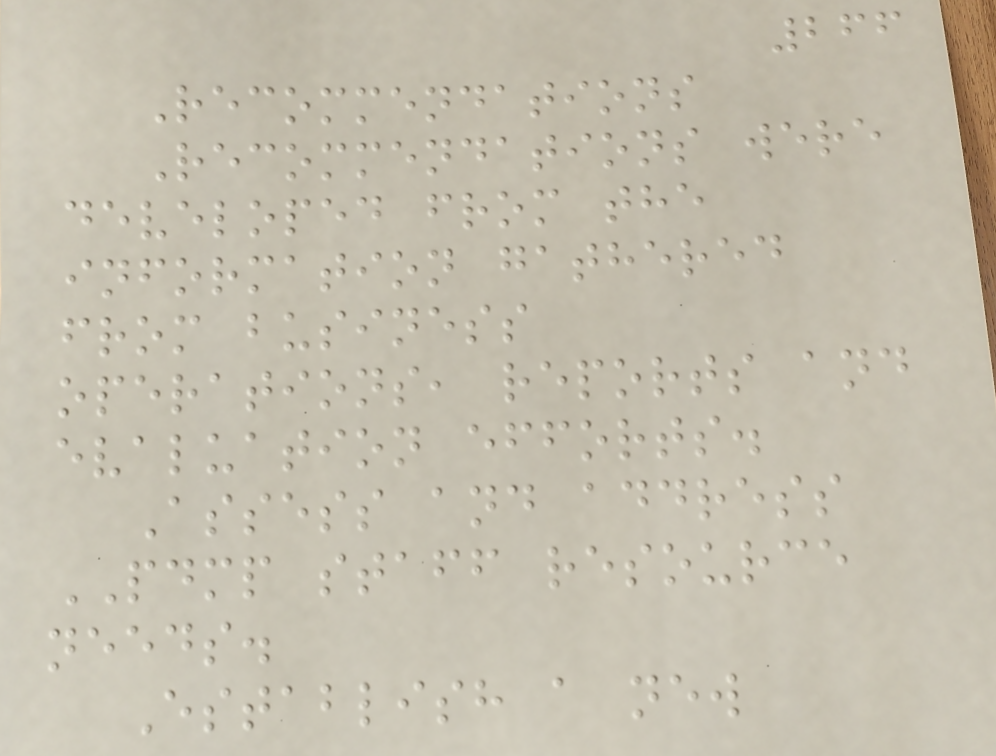266
Recommendations
Recommendations were
developed from the
information gathered
from business
operations, reports and
evaluation efforts.
Assess and address
PDMP staff resource
needs.
Establish a new
